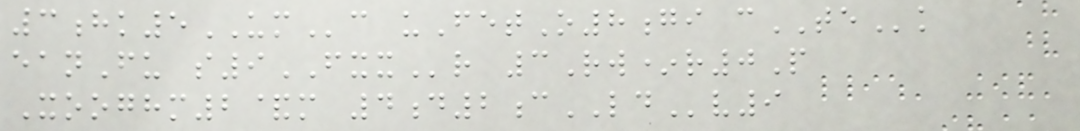3hk5UMc uFetO8gi cTEk
eanFu s9FXXr 3Rw*r0P
Xooghm2&m 4d2cLDv9
